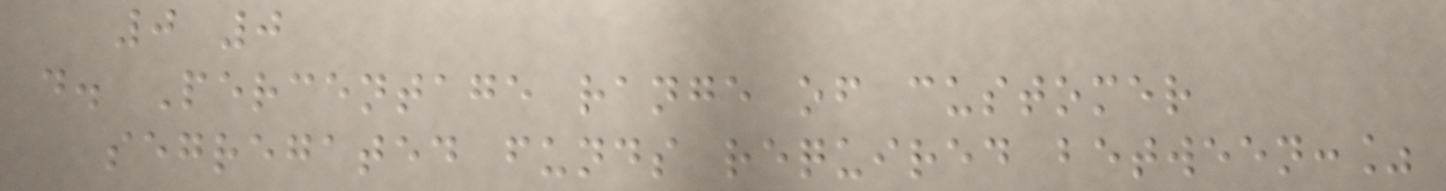0 0
d. Percentage range of customer
segregated funds required between:%
